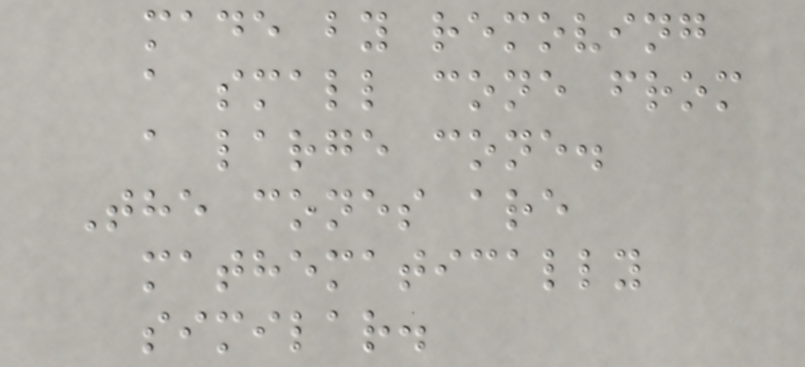made by removing
a small cone from
a large cone.
The cones are
mathematically
similar.
